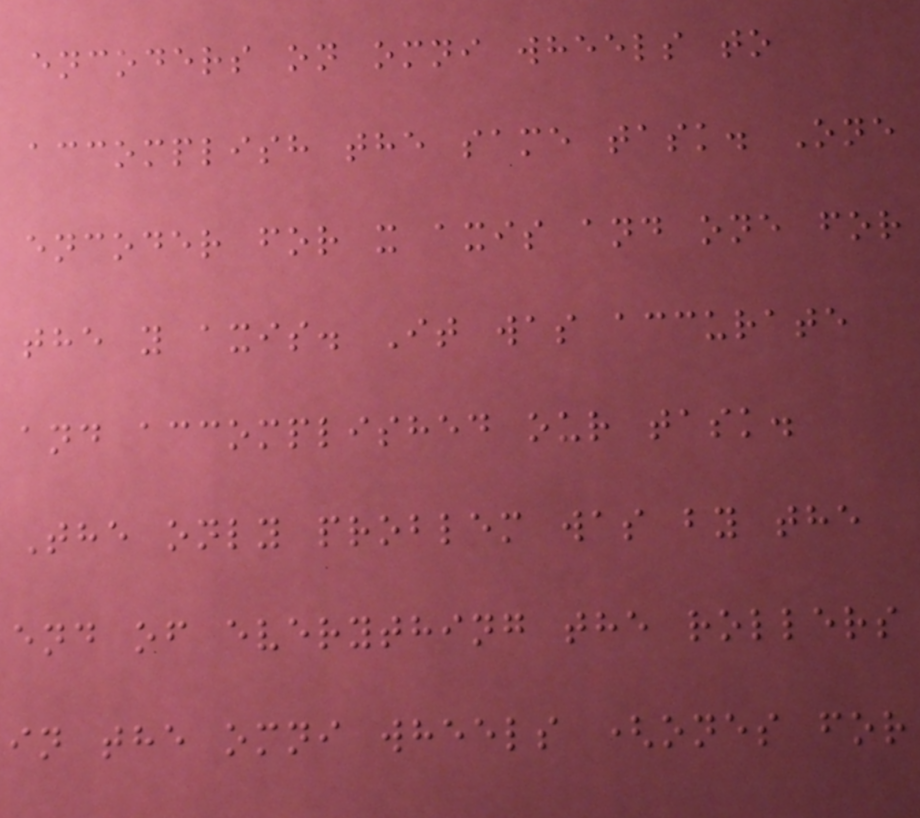encoders on omni wheels to
accomplish the same task. One
encoder for x axis and one for
the y axis. It was accurate
and accomplished our task.
The only problem was by the
end of everything the rollers
in the omni wheels (ones for
